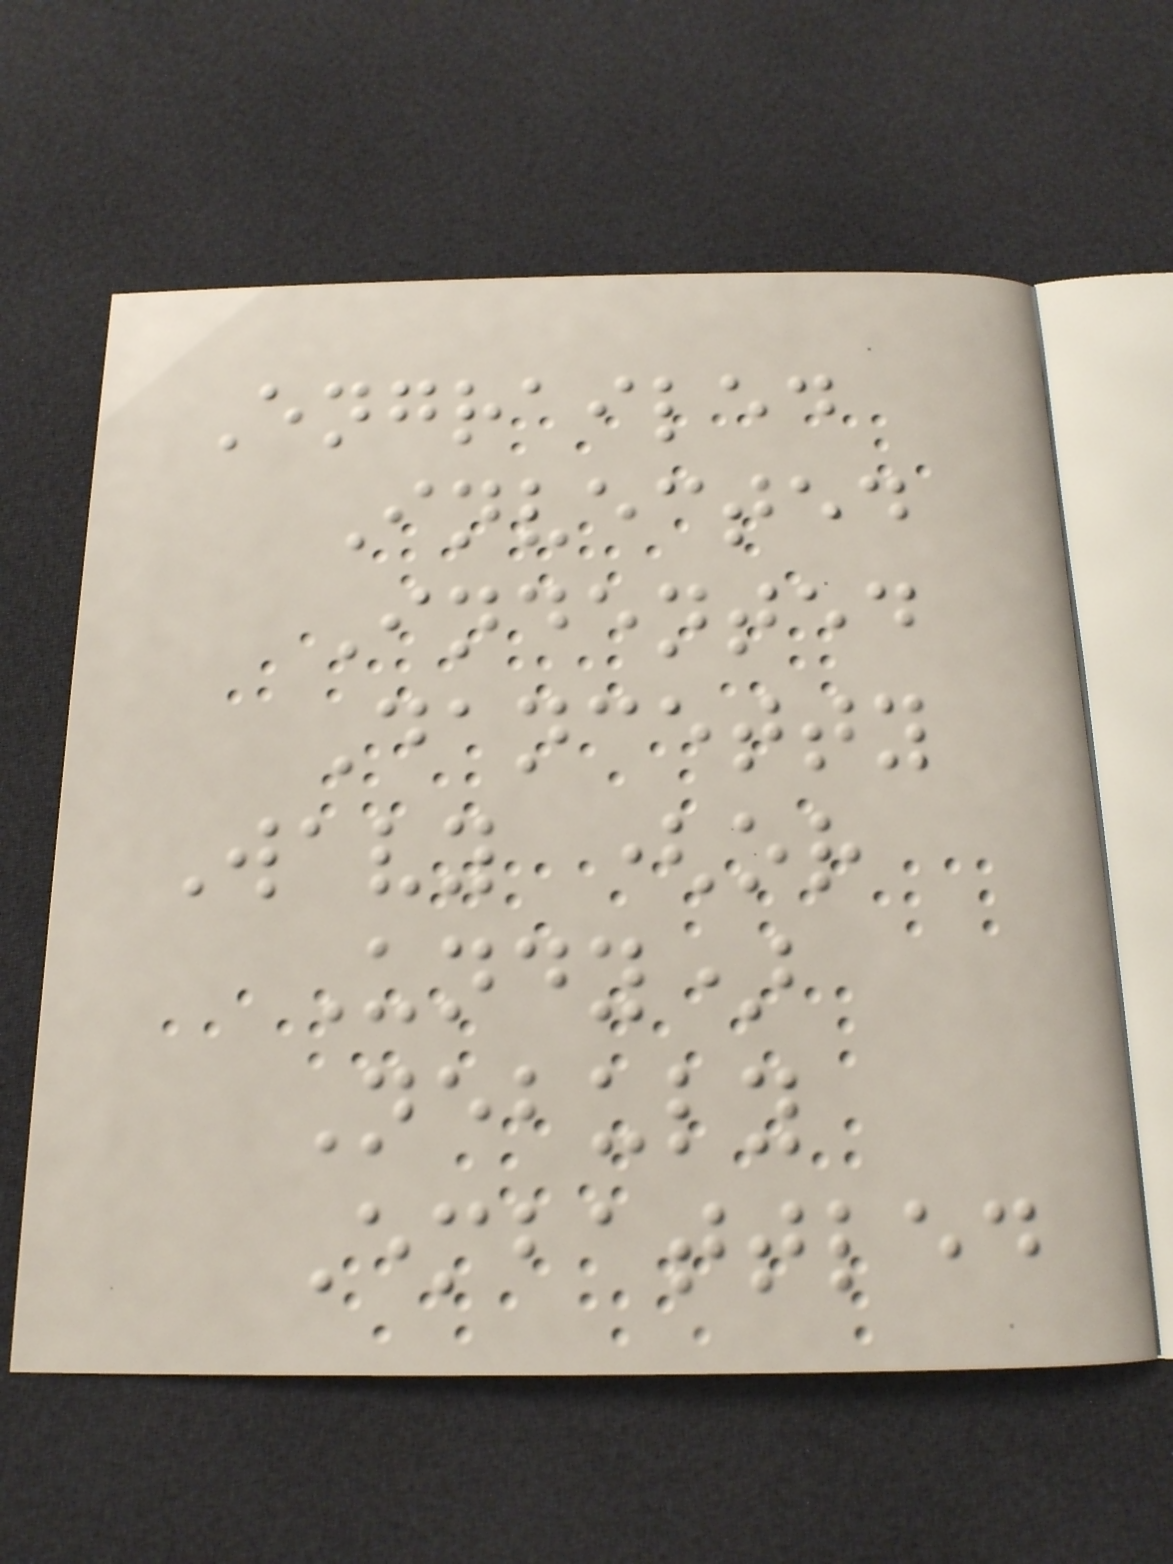Engrailed
Invected
Indented
Dancetty
Wavy (or
Undy)
Nebuly
Embattled
